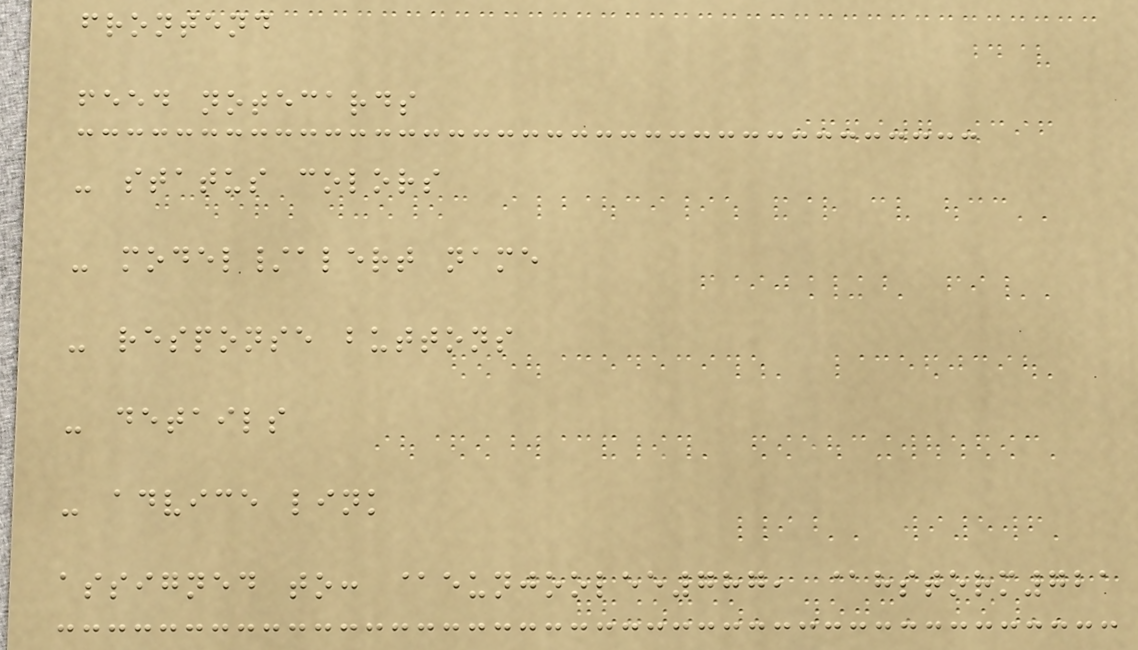frontend
feed notecards
- status colors
- model/alert name
- response buttons
- details
- advice link
assigned to: @eunjoolee787, @hstorm721
